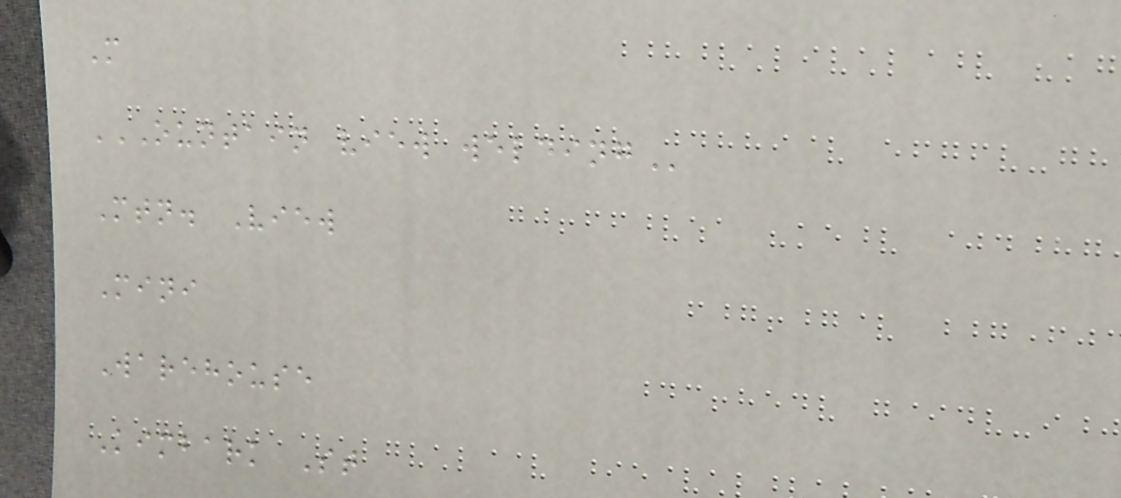M
OUNTAIN VIEW WELDING
Mtn. View
Mini
Warehouse
Kimbark St
